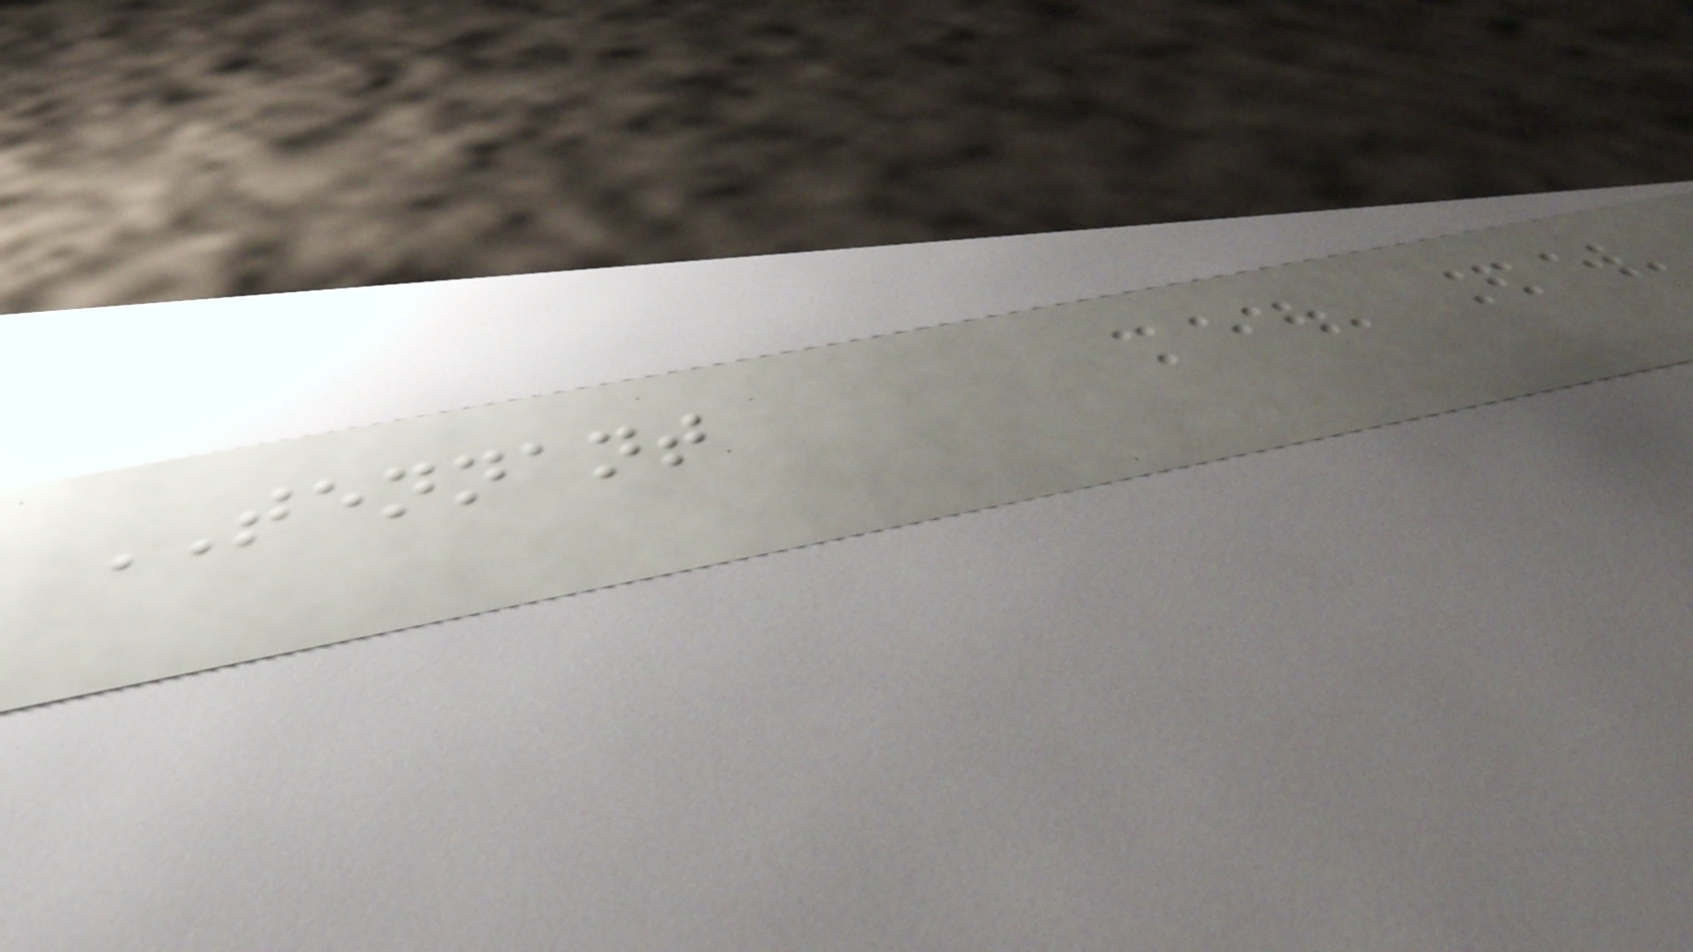TENNANT
